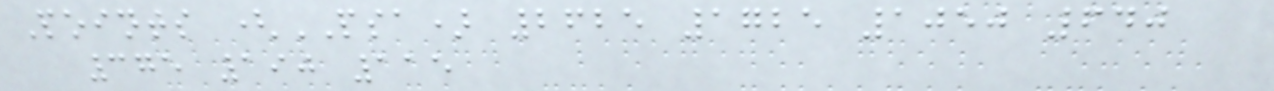Points (PSA) 2625 1725 1050 640
375 190 115
